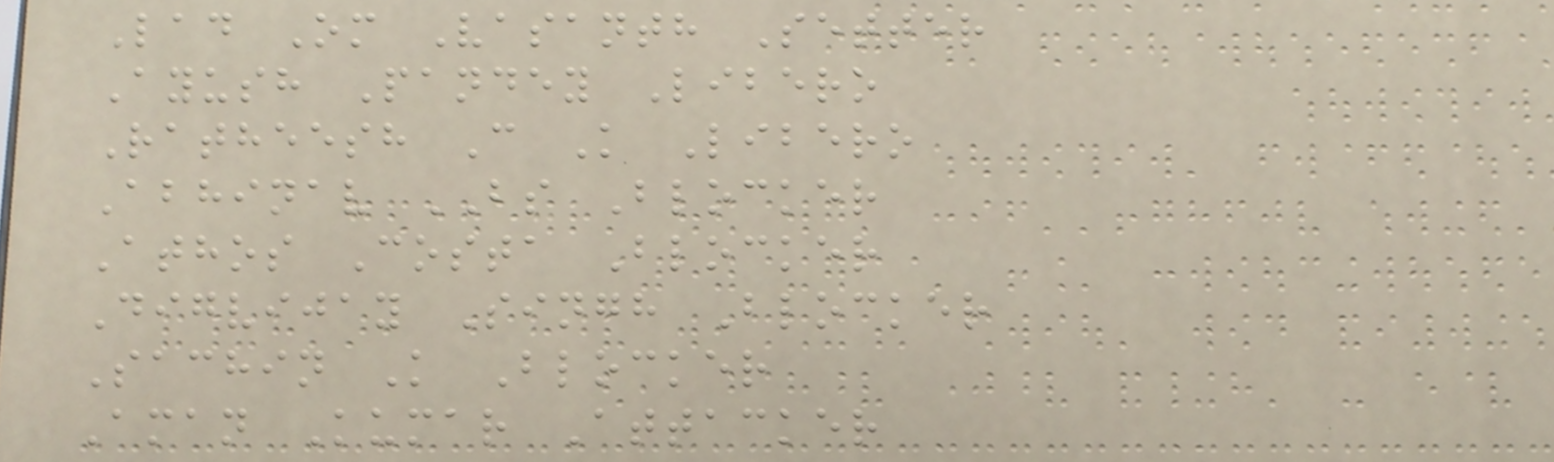Lad Om Vasanth Setter
Ayush Pandey Libero
Ratheesh C K Libero
Abhinav BS Blocker
Athos Costa Blocker
Digvijay Singh Blocker
Sachin K Blocker
Aman Kumar Attacker
